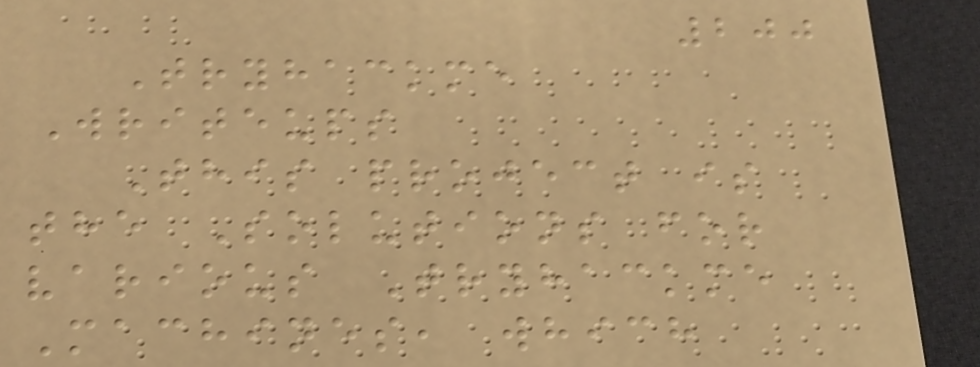200
Tryhackme
Writeups
This project is
the Solutions for
various Tryhackme
Machines, which
